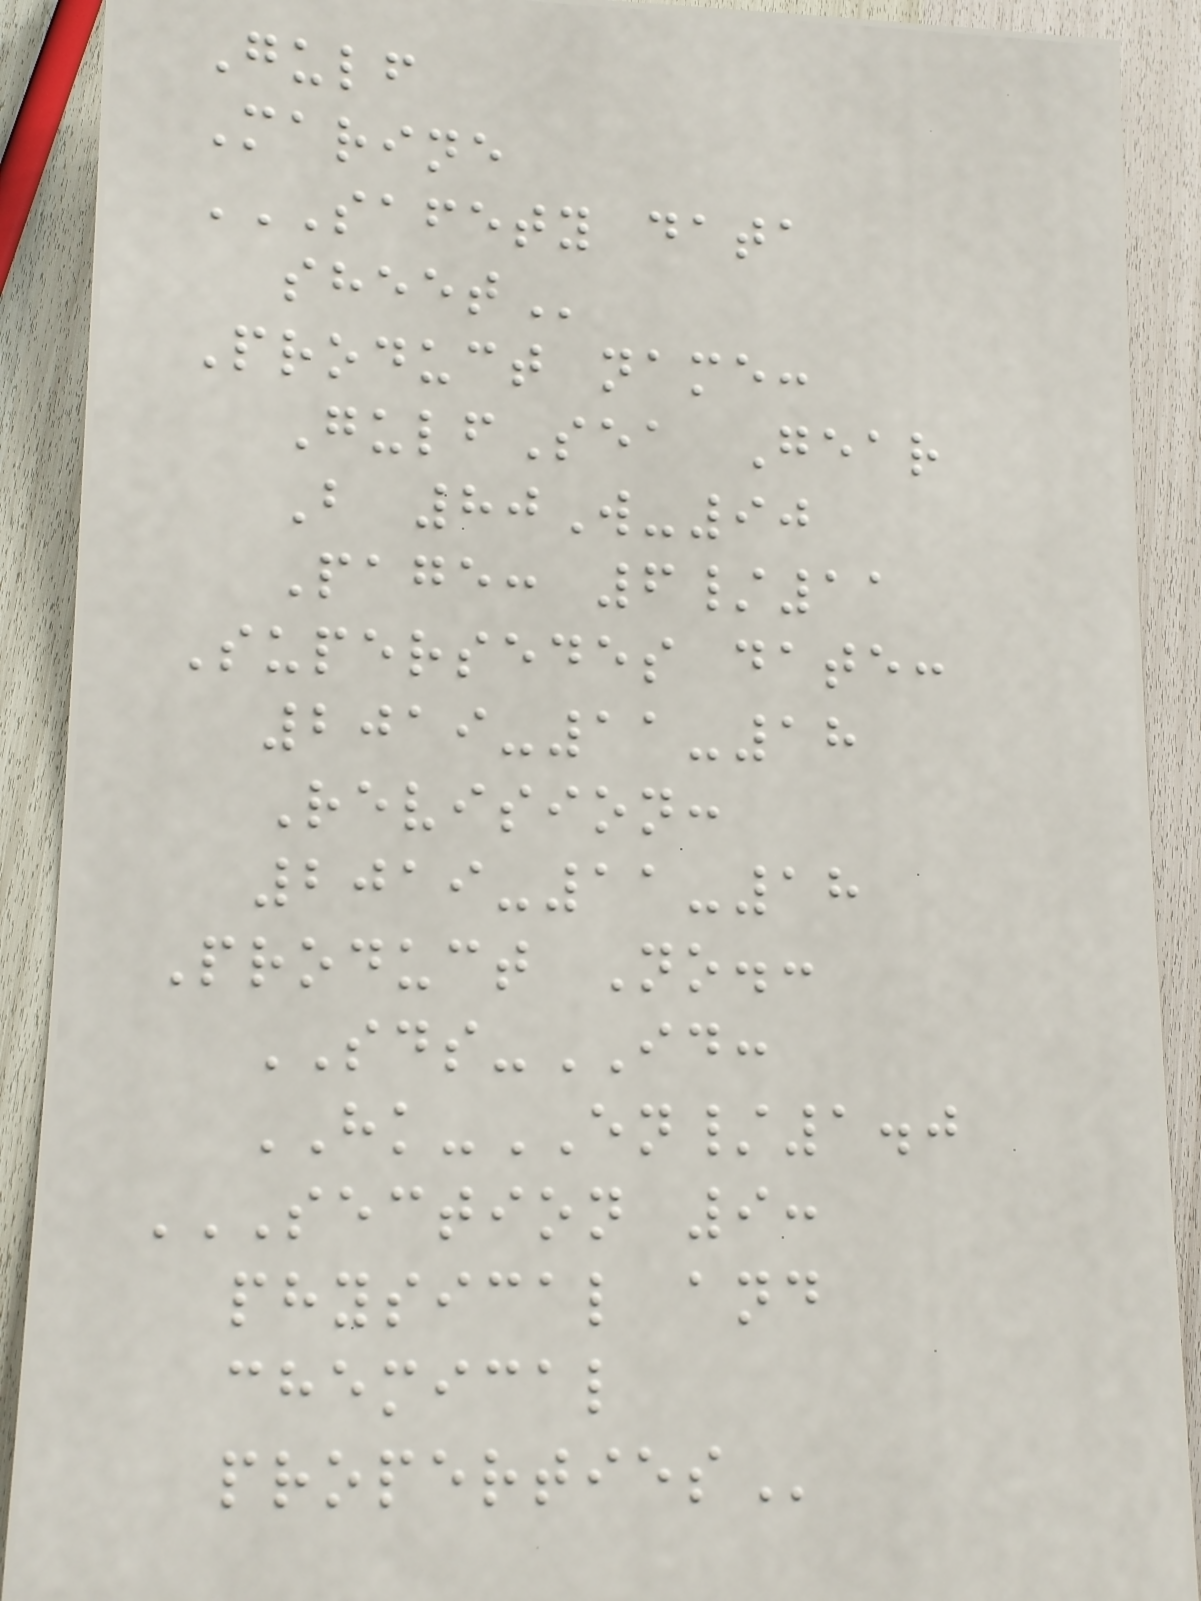Gulf
Marine
SAFETY DATA
SHEET
Product name:
GulfSea Gear
B 80W-90
Page: 6/11
Supersedes date:
2019-11-18
Revision:
2019-11-18
Product No.:
SDS-ID:
HK-EN/1.0
SECTION 9:
PHYSICAL AND
CHEMICAL
PROPERTIES
